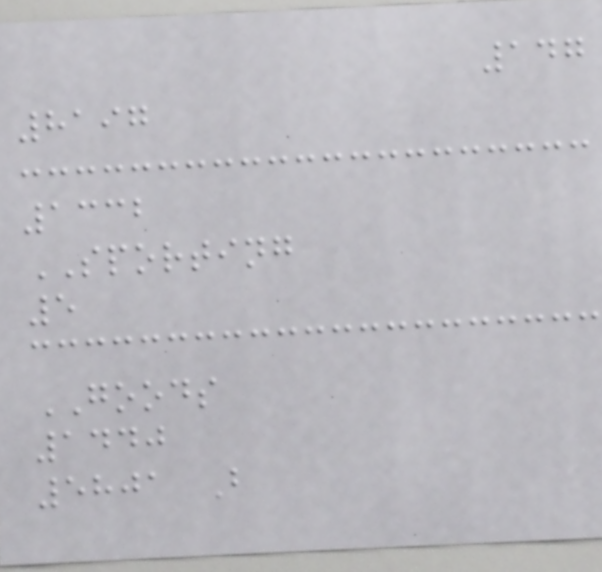147
8197
1332
SPORTING
5
GOODS
1440
5801 B
